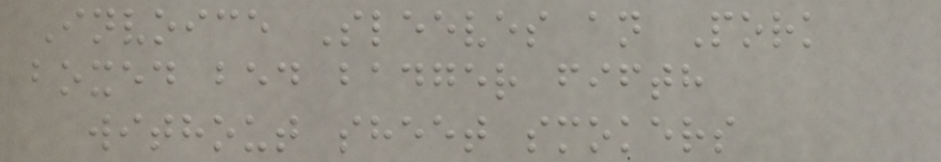Invoice Sleeves an Pork
boxed bed badger fifth
without sheet smokers
